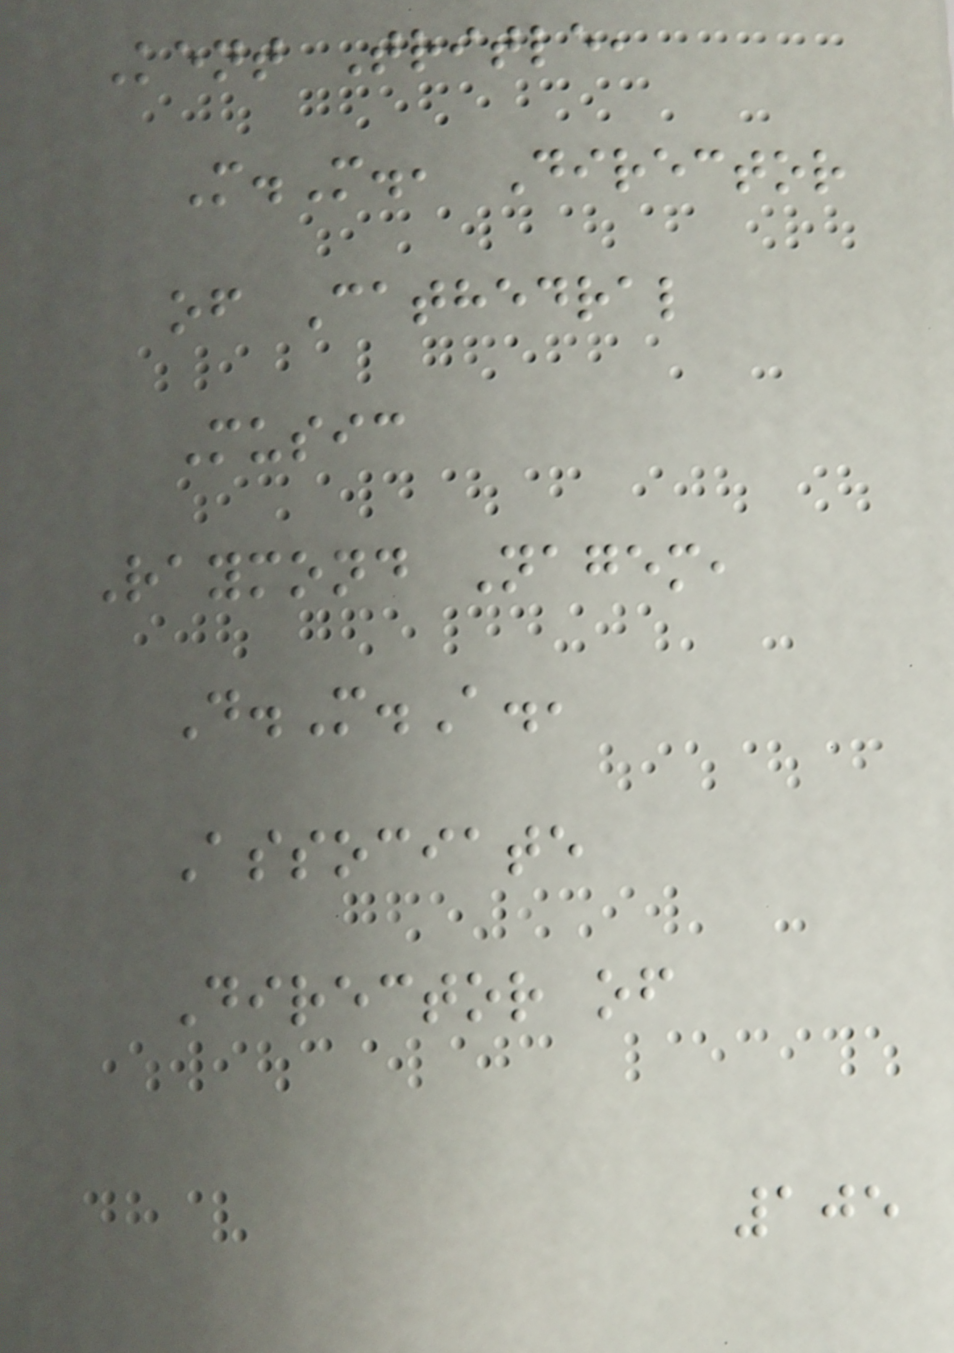Kent Tritle,
M.M., Director
of Cathedral
Music
Raymond Nagem,
D.M.A.,
Associate
Director of
105
